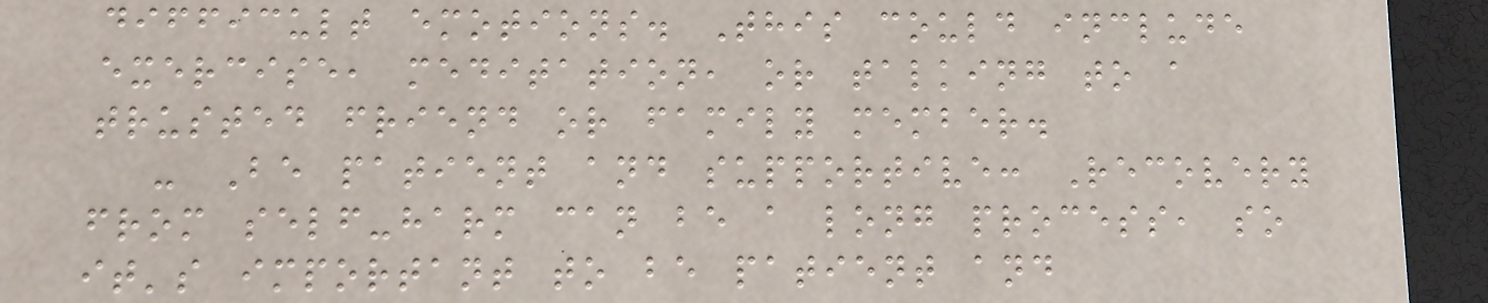difficult emotions. This could include
exercise, meditation, or talking to a
trusted friend or family member.
- Be patient and supportive: Recovery
from self-harm can be a long process, so
it's important to be patient and
